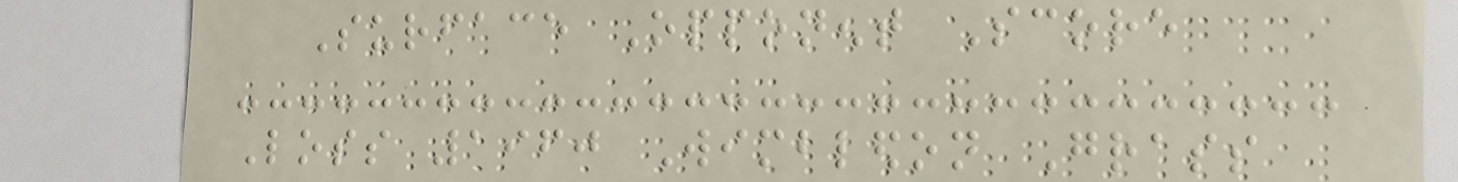Surface Opponent Score
Loss 1960 Wimbledon Grass
